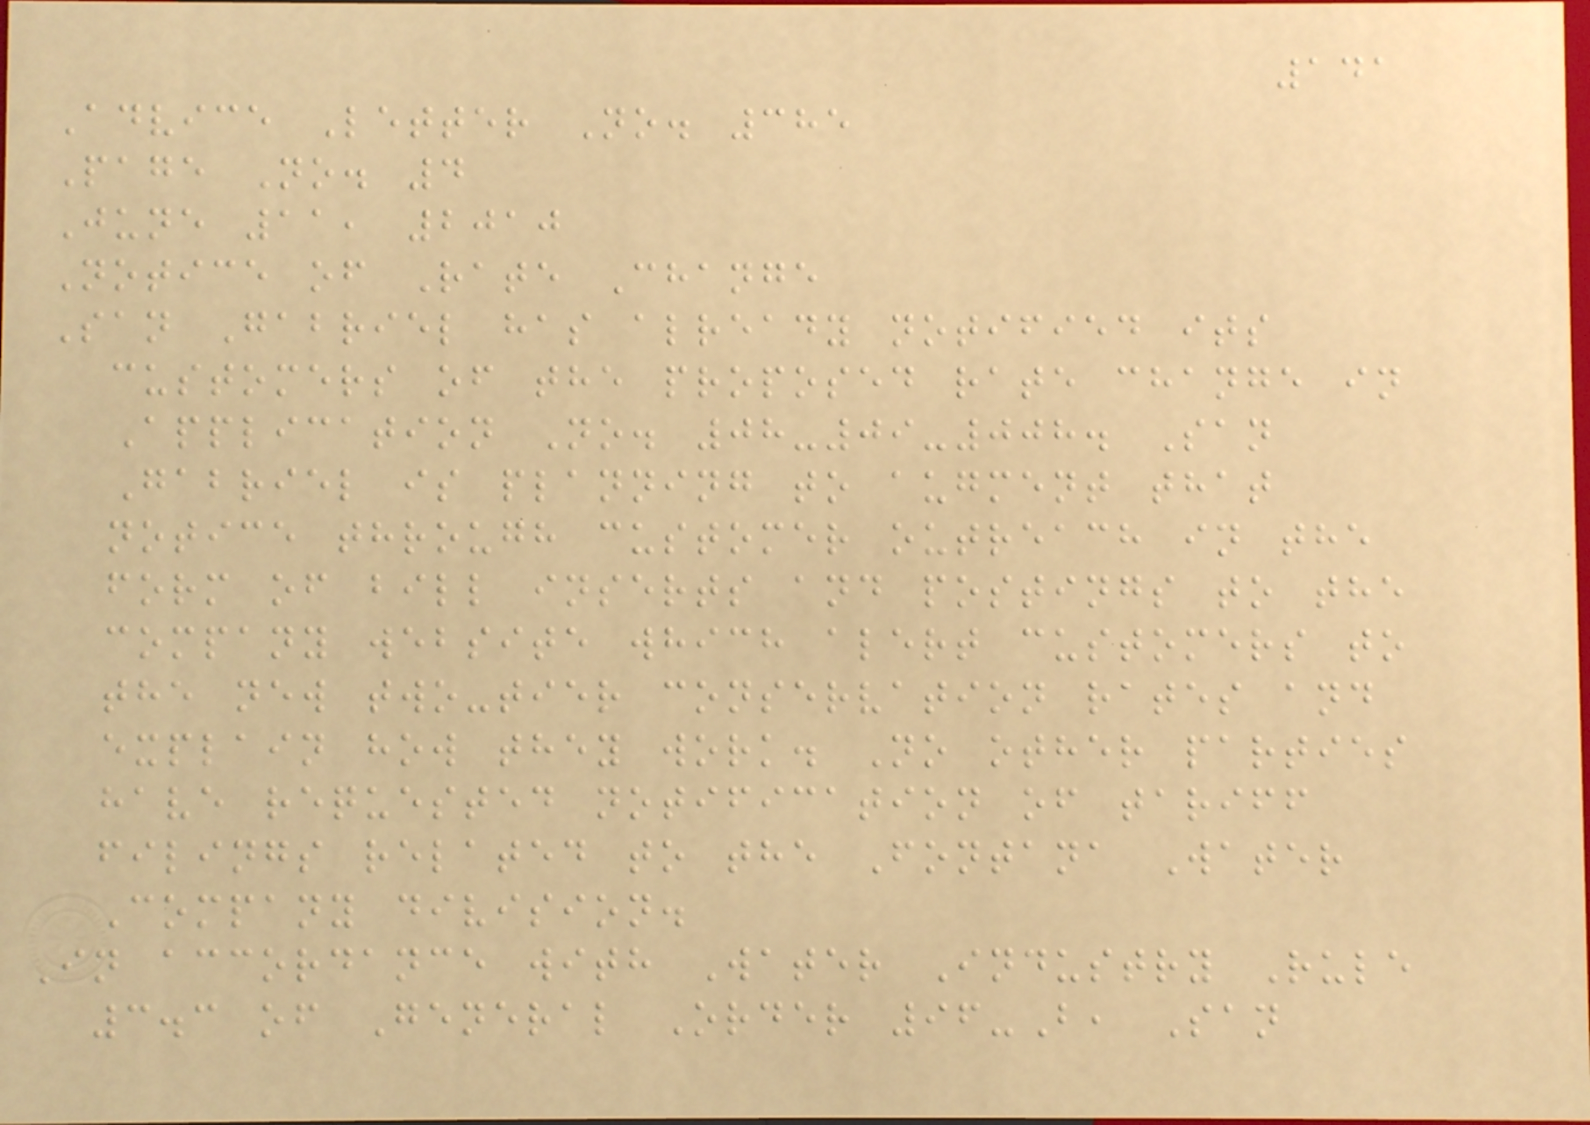141
Advice Letter No. 385
Page No. 4
June 11, 2010
Notice of Rate Change
San Gabriel has already notified its
customers of the proposed rate change in
Application No. 08-09-008. San
Gabriel is planning to augment that
notice through customer outreach in the
form of bill inserts and postings to the
company website which alert customers to
the new two-tier conservation rates and
explain how they work. No other parties
have requested notification of tariff
filings related to the Fontana Water
Company division.
In accordance with Water Industry Rule
3.3 of General Order 96-B, San
